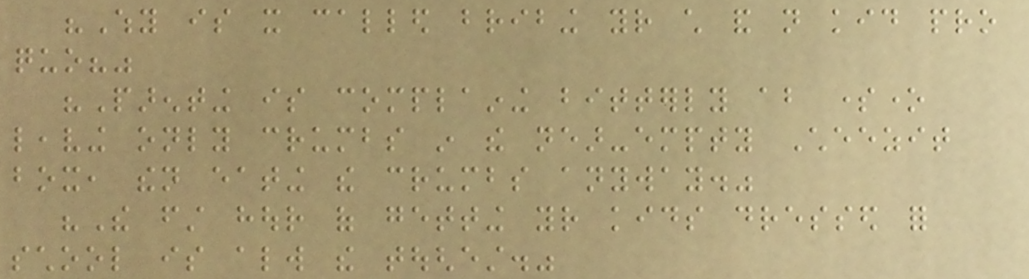"Why is it called bribing your child and not kid pro
quo?"
"Parenting is complaining bitterly about someone
leaving only crumbs in the near-empty Cheezit
box, then eating the crumbs anyway."
"The first hour of getting your kids dressed for
school is always the toughest."
